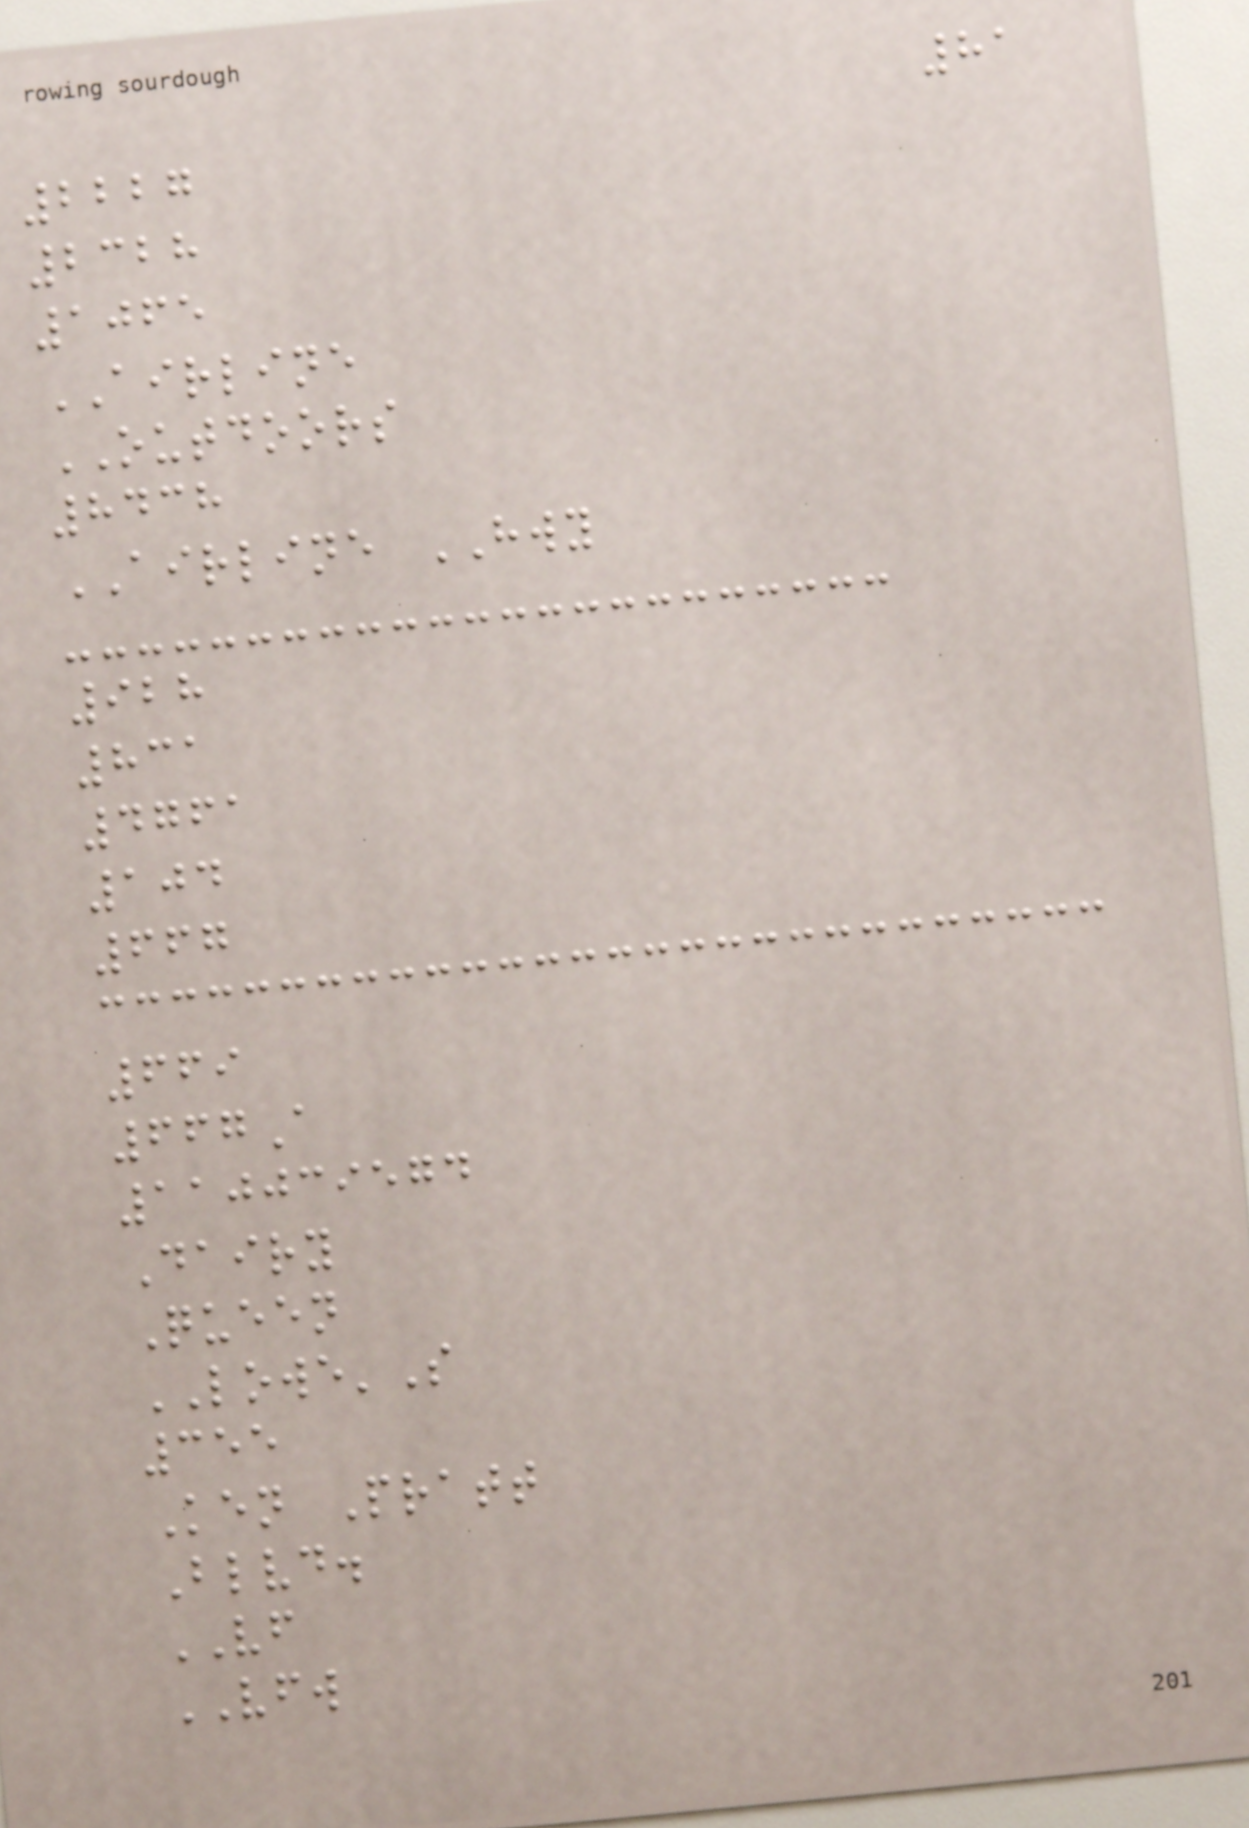81
2227
2328
1065
AIRLINE
OUTDOORS
8438
AIRLINE HWY
928
831
4761
104
667
669
667A
110039574
Dairy
Queen
LOWE'S
355
Ken Pratt
Blvd.
VF
VFW
